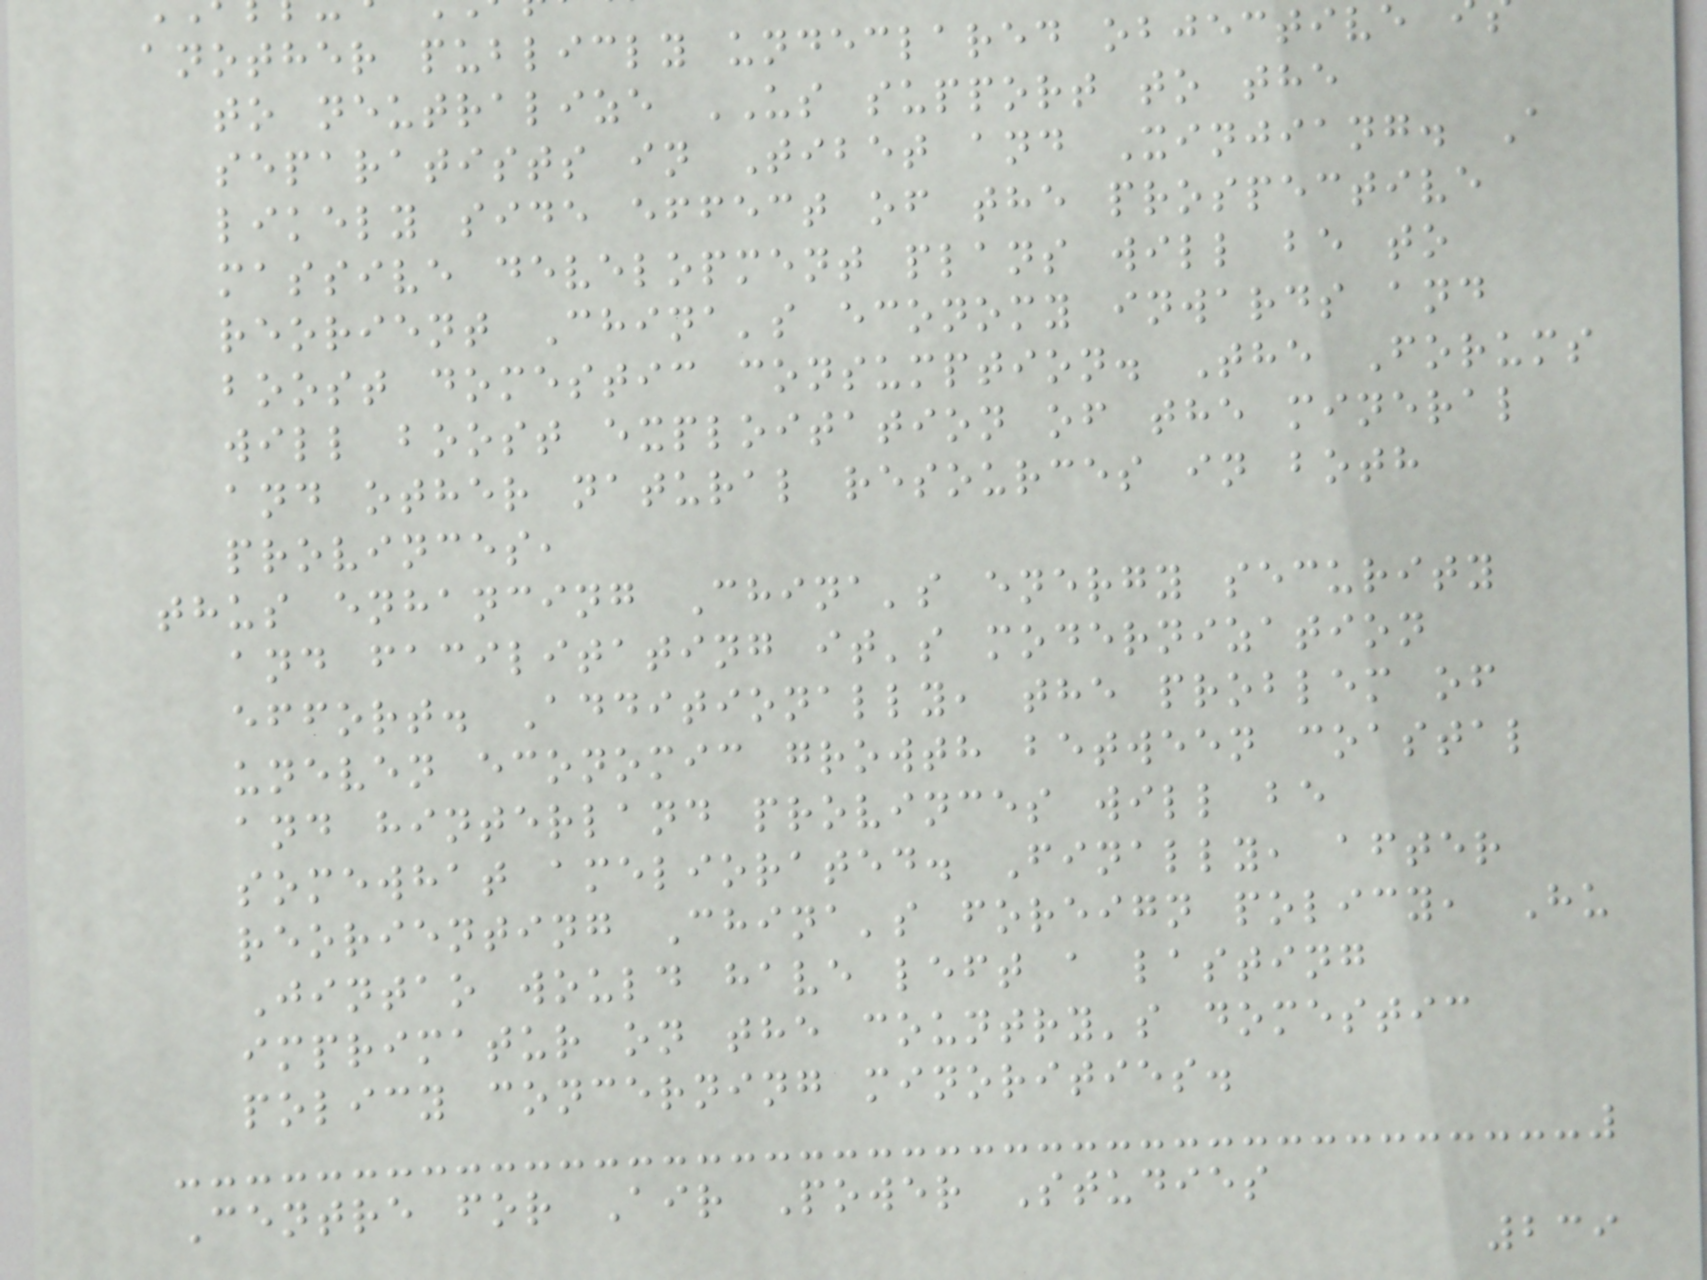another publicly undeclared objective
to neutralize US support to the
separatists in Tibet and Xinjiang. A
likely side effect of the prospective
massive development plans will be to
reorient China's economy inwards and
boost domestic consumption. The Forums
will boost exploitation of the mineral
and other natural resources in both
provinces,
thus enhancing China's energy security
and facilitating it's modernization
effort. Additionally, the problem of
uneven economic growth between coastal
and hinterland provinces will be
somewhat ameliorated. Finally, after
reorienting China's foreign policy, Hu
Jintao would have left a lasting
imprimatur on the country's domestic
policy concerning minorities.
Centre for Air Power Studies
239
